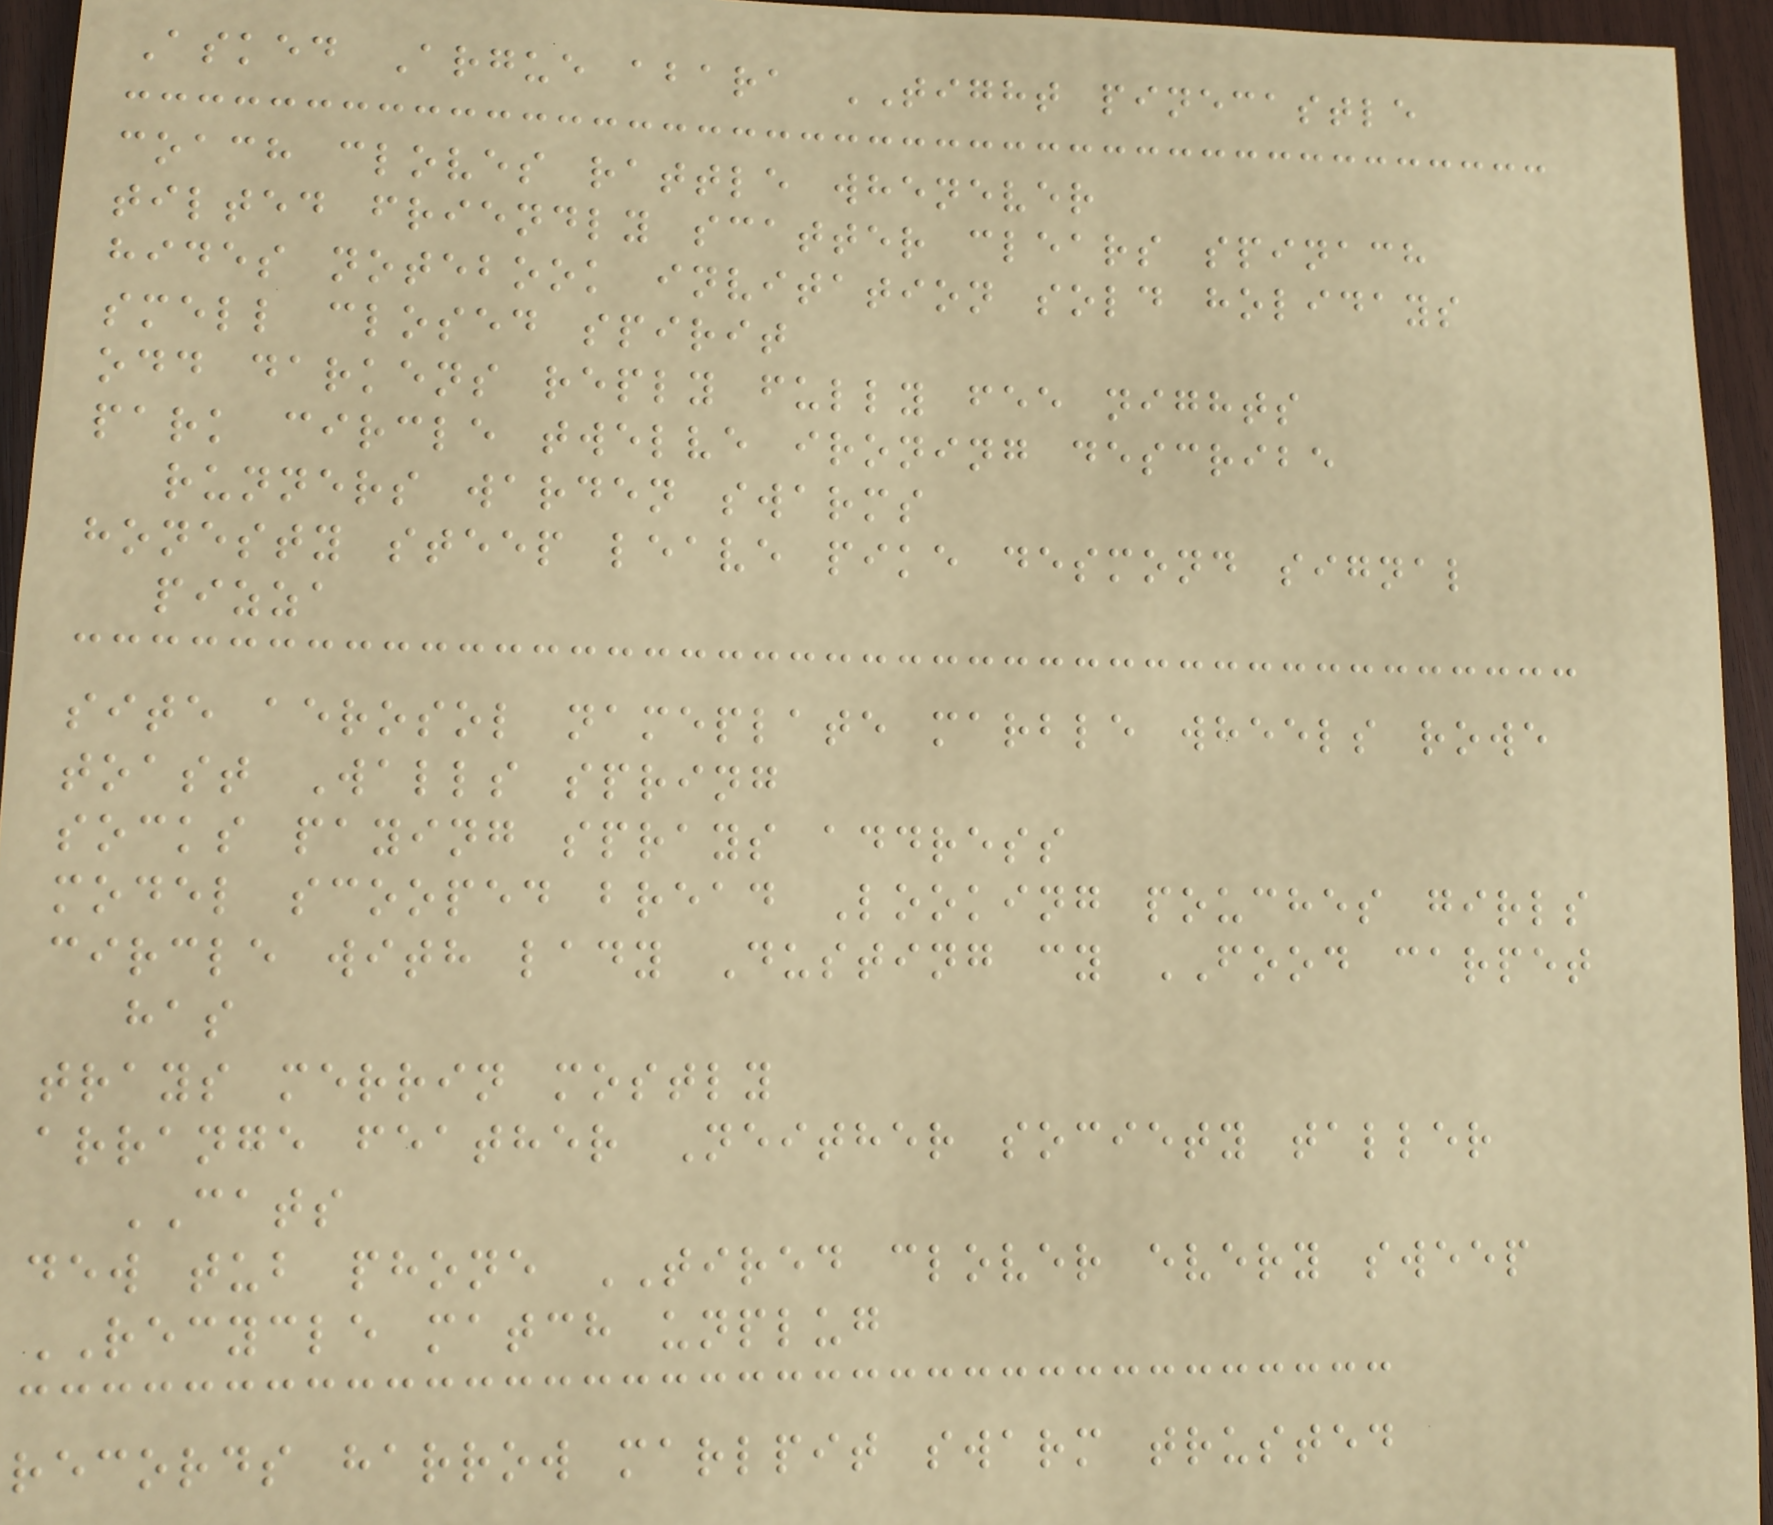Asked Argue abara TIGHT pinecastle
coach cloves rattle whenever
tilted friendly scatter clears spinach
hides notebook invitation sold holidays
smell closed spirit
odd darkens reply fully fee nights
park circle twelve ironing describe
runners warden swarms
honesty steep leave pike desmond signal
pizza
site aerosol nameplate marble wheels rowe
toast Walls spring
socks paying sprays address
model scooped bread Looking pouches girls
circle with lady Dusting cy FOOD carpet
has
trays merrin mostly
arrange feather Neither society taller
CATS
dew tub phone TIRED clover every sweep
RECYCLE match unplug
records harrow marlpit swarm trusted
